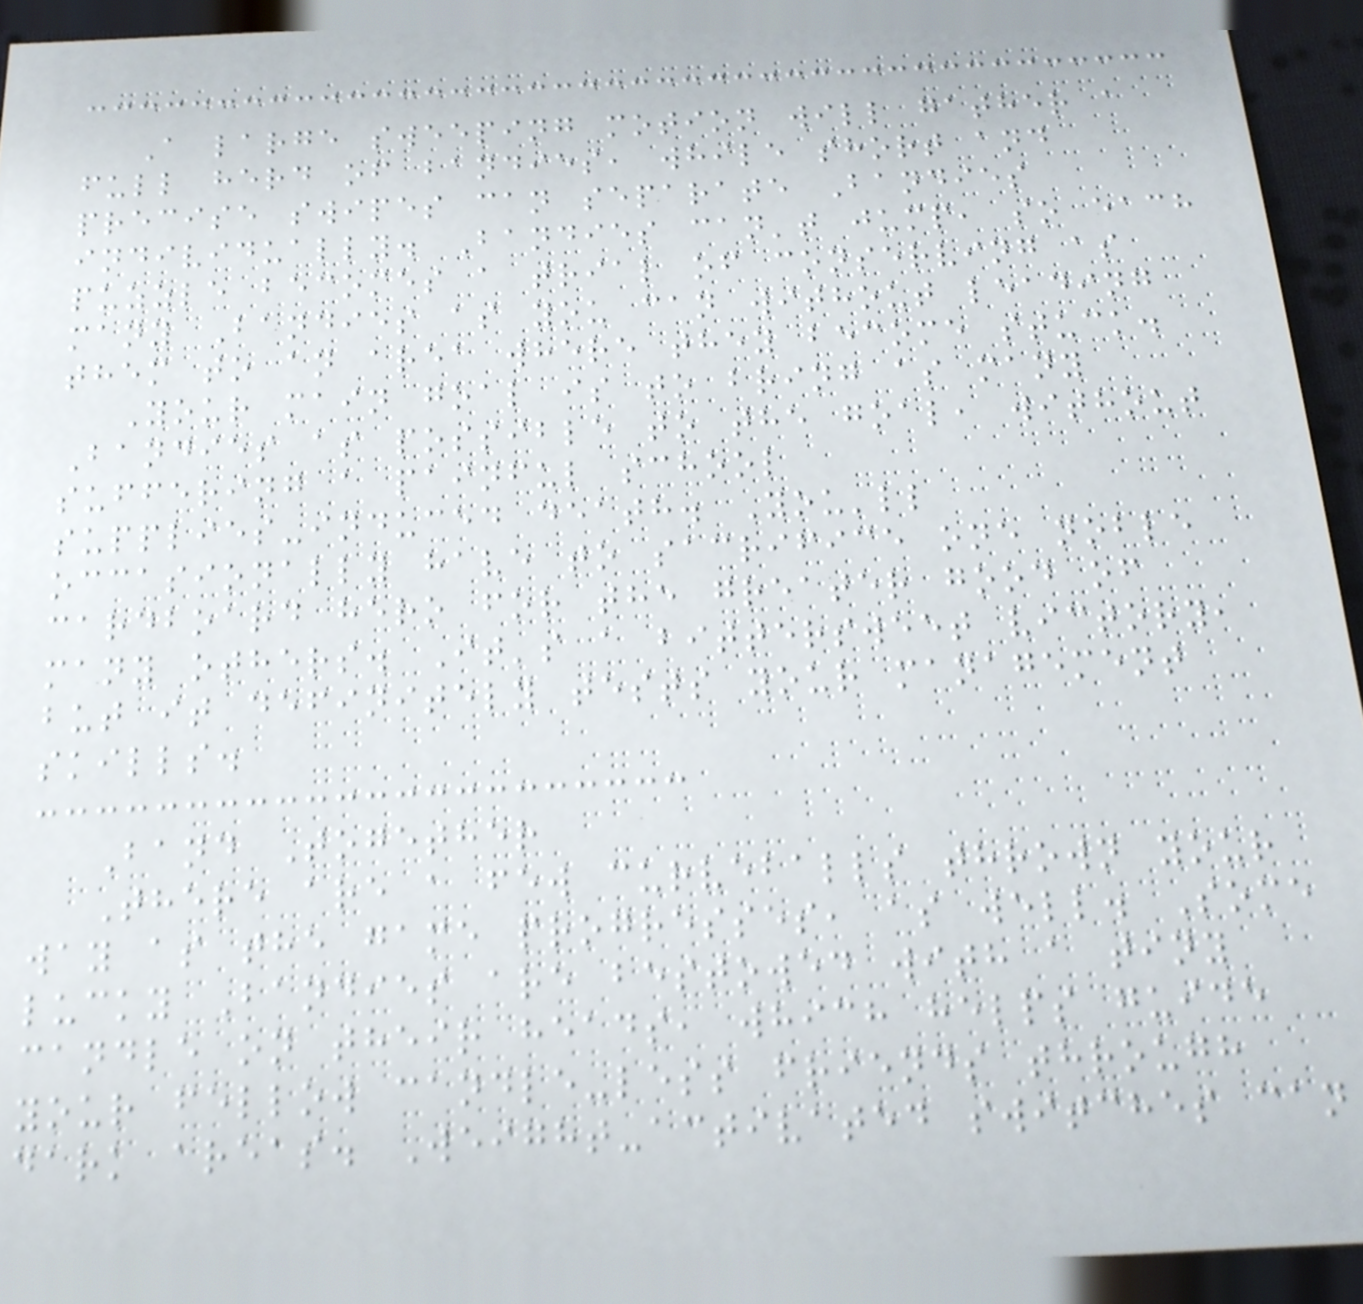A large sweeping motion will gather a
full herd of bandies, while short and
precise swipes can separate Bandies
individually. Bandies can't jump, so each
puzzle becomes a trial of conserving as
many Bandies as you can without leading
them to an area where they become stuck.
Your main goal is to bring as many
Bandies as possible to the goal, without
suffering a painful school
supplies-induced death. You'll
occasionally have to sacrifice one noble
cardboard hero for the greater good of
many others. It's a bittersweet victory,
but it definitely tests your management
skills.
Band Together
There are a few curveballs thrown your
way as the game progresses, as well. Some
lucky Bandies are bestowed with a tiny
candle on their heads, which helps guide
your fellow candle-less friends through
dark areas. Weight-activated switches can
